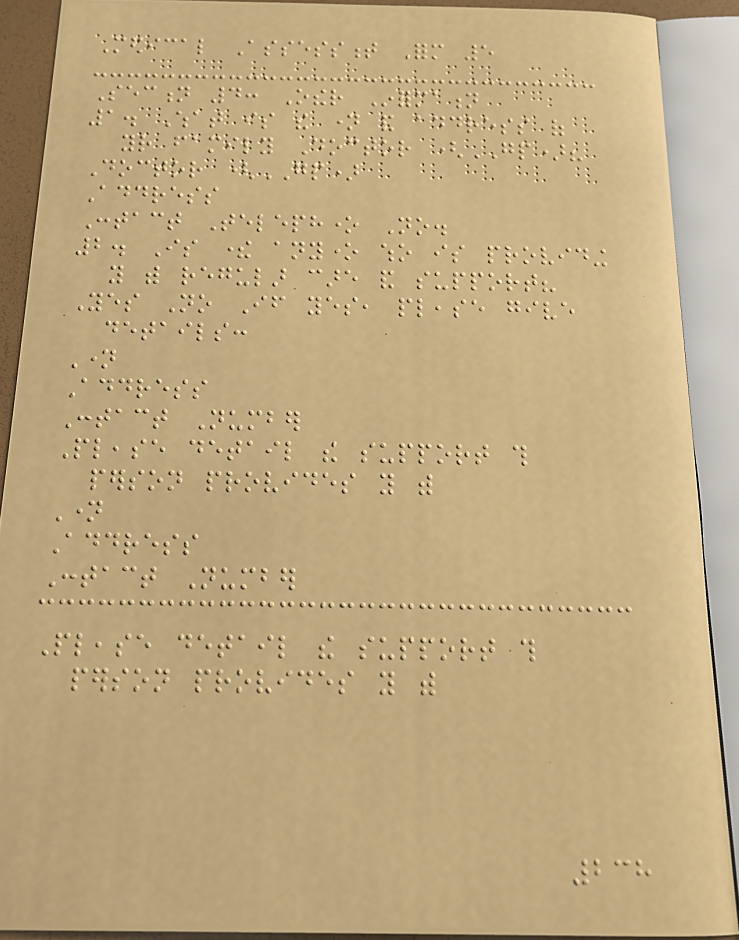Medical Assessment Form 5
Section 4: Other Information
1. What is the name and address of
your family Doctor (GP)?
Doctor (GP)
Address
Contact Telephone No.
2. Is there anyone who is providing
you with regular care and support?
Yes No If yes, please give
details:
Name
Address
Contact Number
Please detail the support this
person provides you with
Name
Address
Contact Number
Please detail the support this
person provides you with
238
